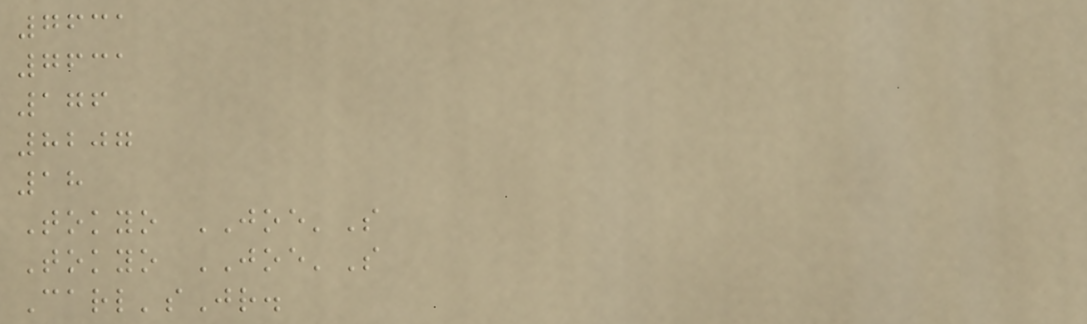7631
7631
176
8207
18
Tokyo JOE'S
Tokyo JOE'S
Carl'sJr.
